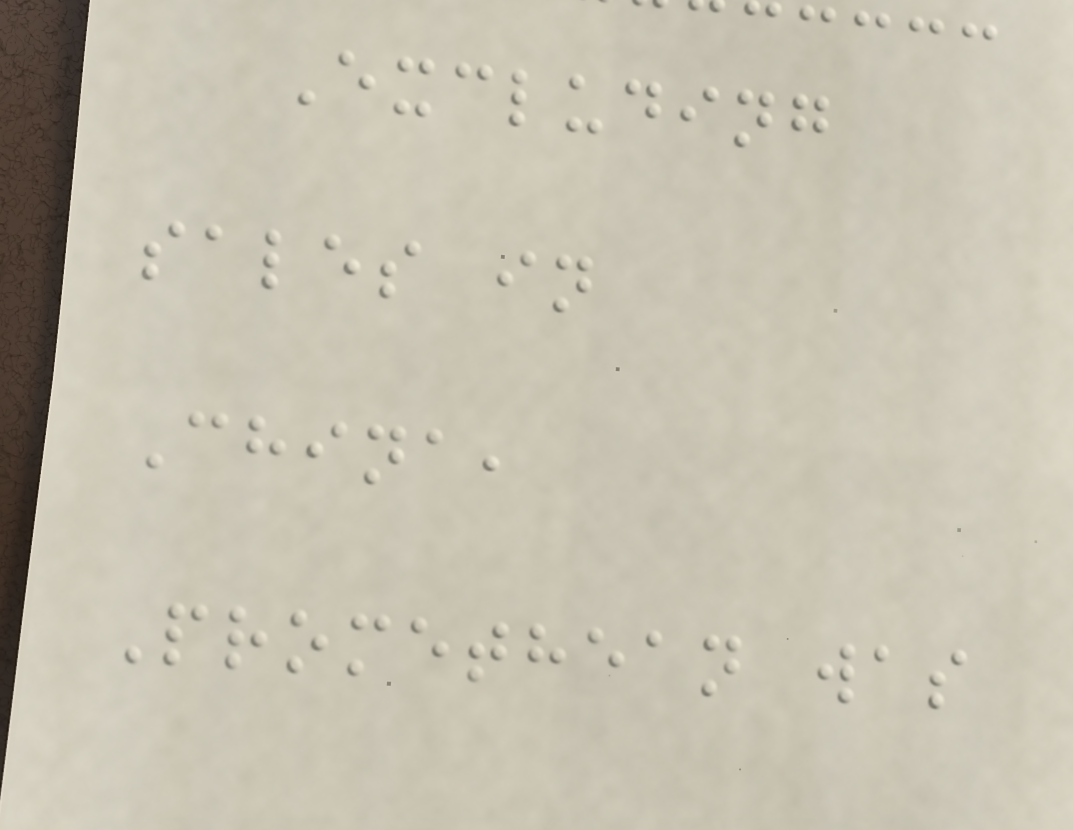Excluding
sales in
China,
Promethean was
